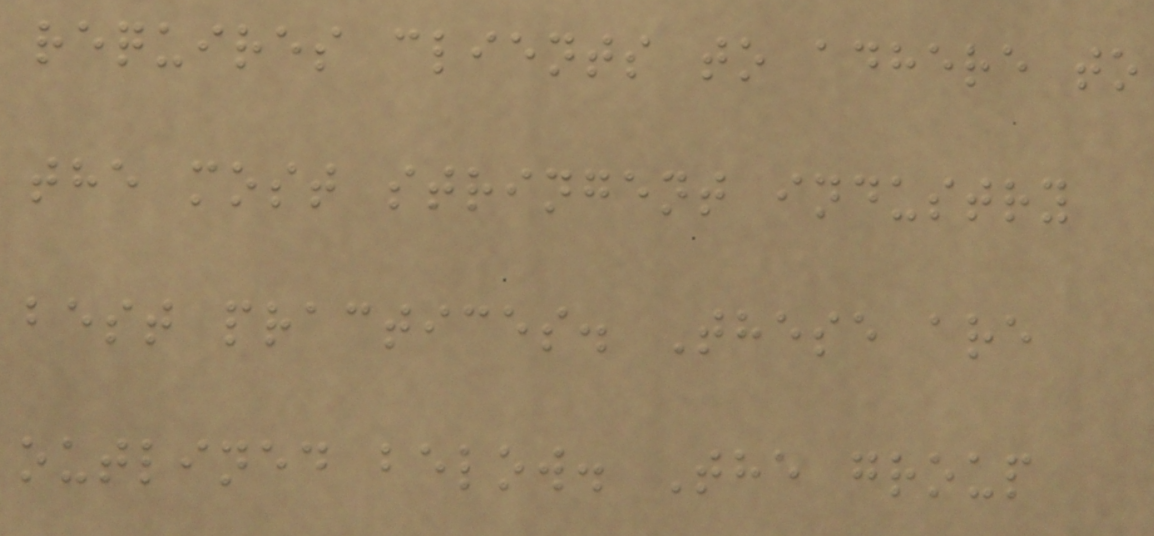requires clients to adhere to
the most stringent industry
best practices. These are
outlined below. The group
